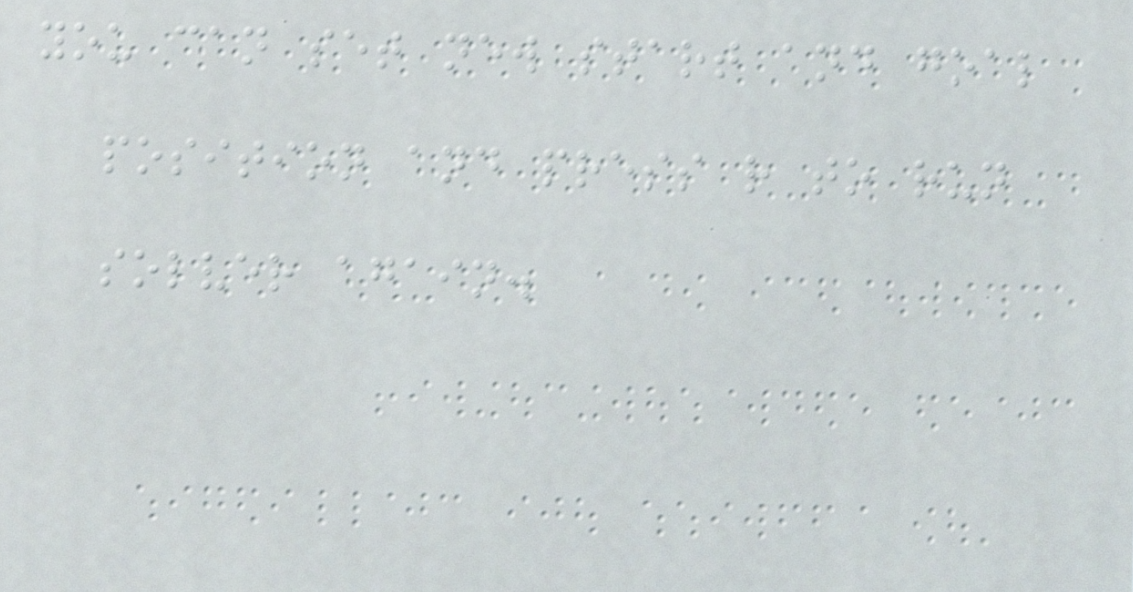you can set new start and goal
position and press r to run
solver again.
